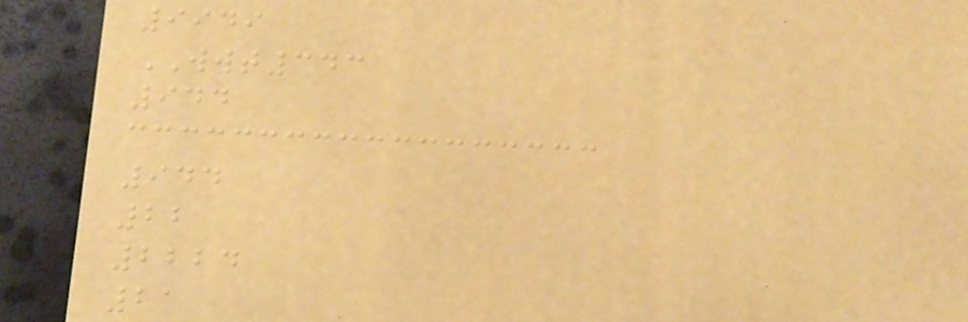9949
WWT343
944
944
22
2224
21
